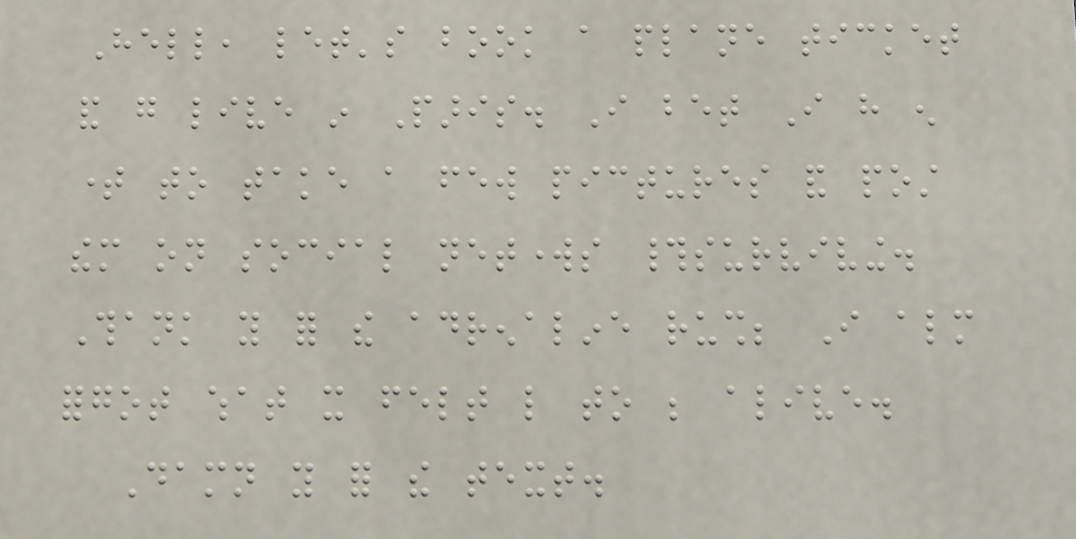Hell, let's book a plane ticket
and go live in Paris. I bet I have enough
time to take a few pictures and post
them on social networks #surviving.
Thank you for the adrenaline rush; I almost
forgot what it felt like to be alive.
Damn you for the text.
